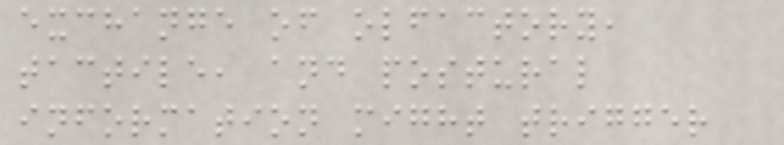exchange of olfactory,
tactile, and postural
information might trigger
